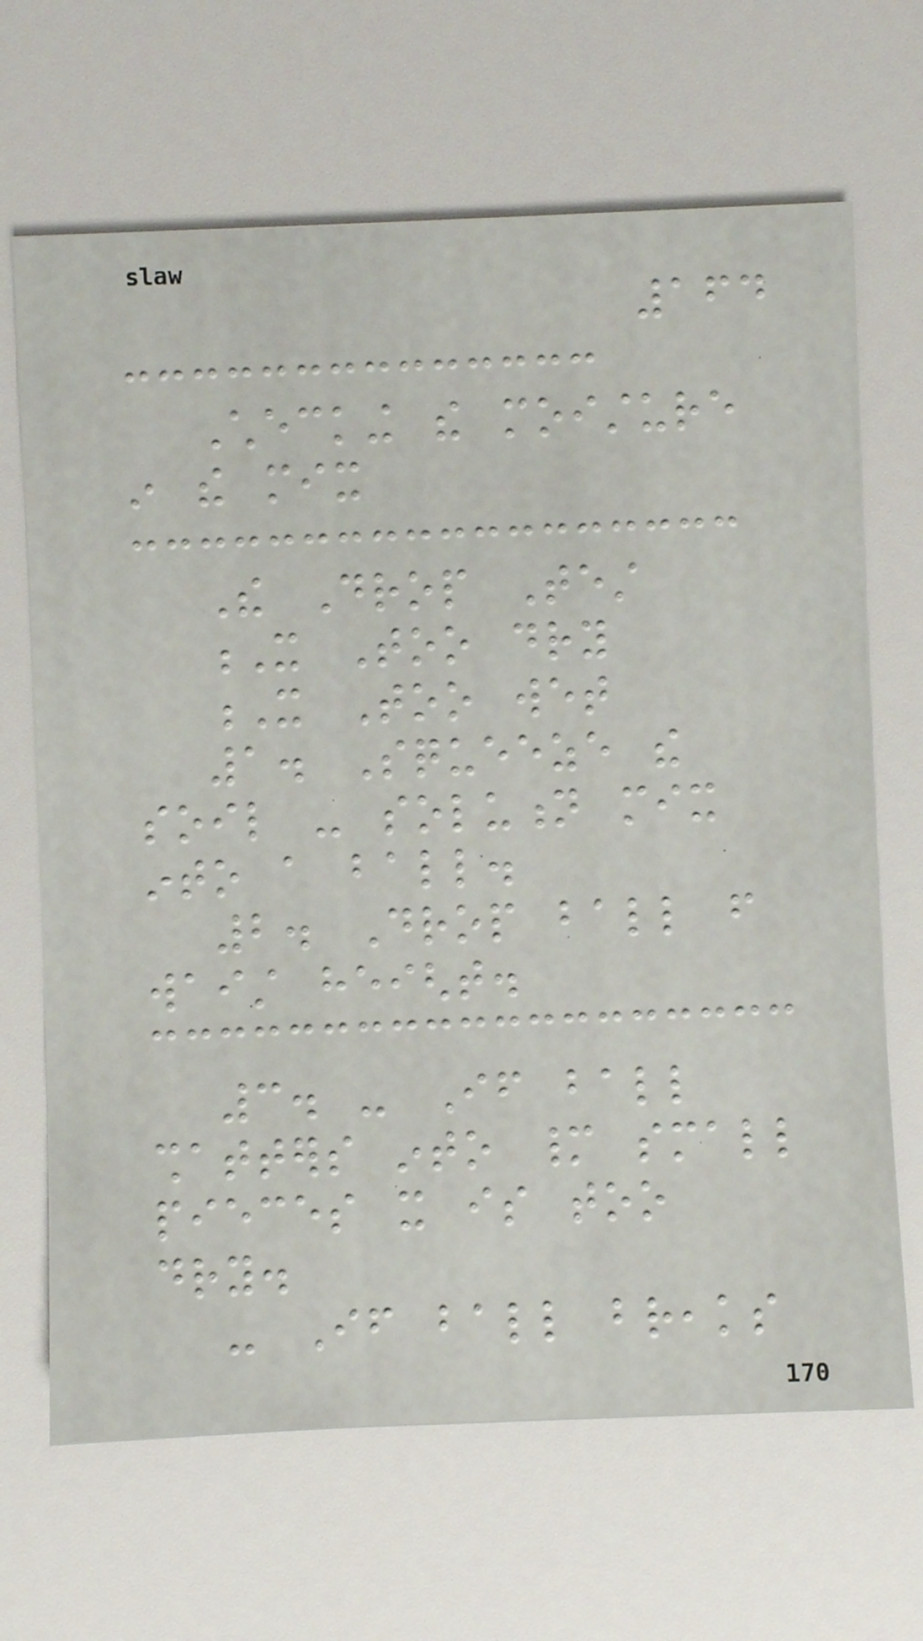164
Checking the moisture
in the mix
The Drop Test
X Too dry
X Too wet
1. Squeeze the
soil - solution mix
into a ball.
2. Drop ball from
waist height.
3. - If ball
shatters into many small
pieces it is too
dry.
- If ball breaks
